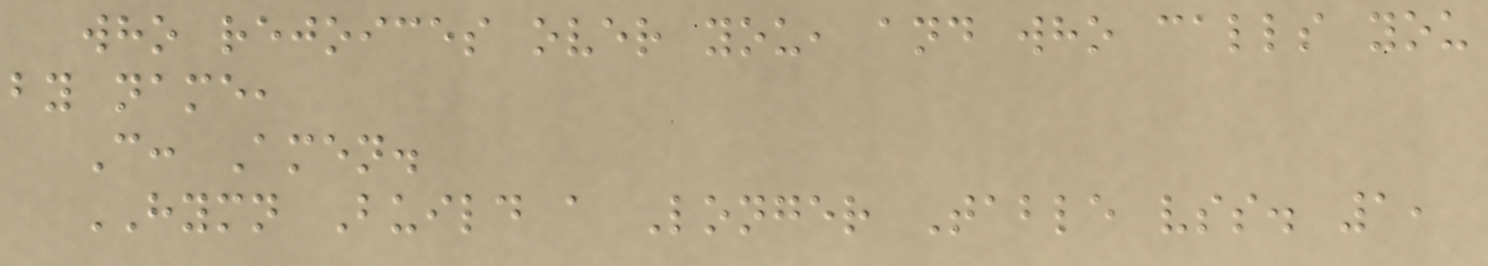who rejoices over you, and who calls you
by name,
C: Amen.
HYMN Build a Longer Table vss. 1,
